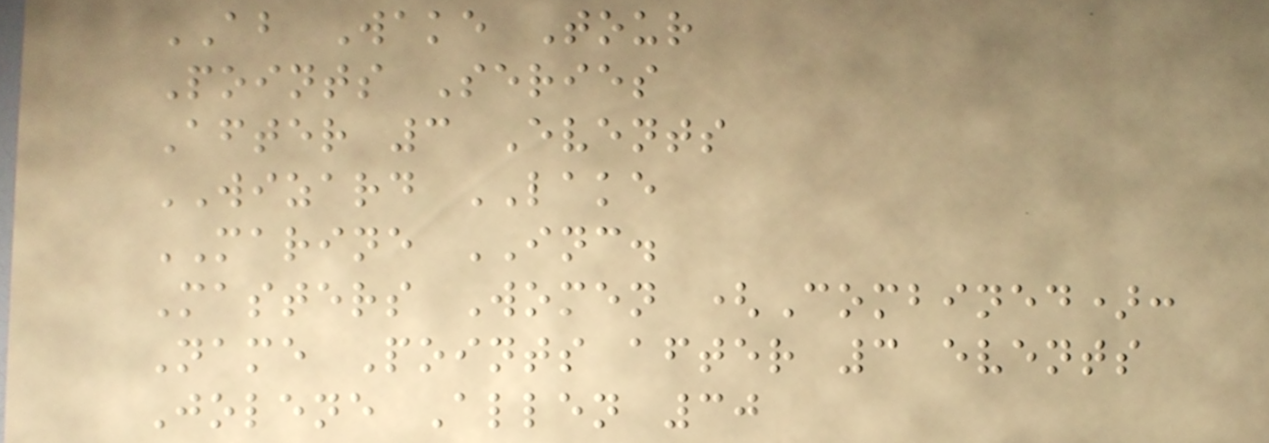AB Wake Tour
Points Series
After 3 Events
WIZARD LAKE
MARINE INC.
Masters Women (Combined):
Name Points after 3 events
Jolene Allen 30
